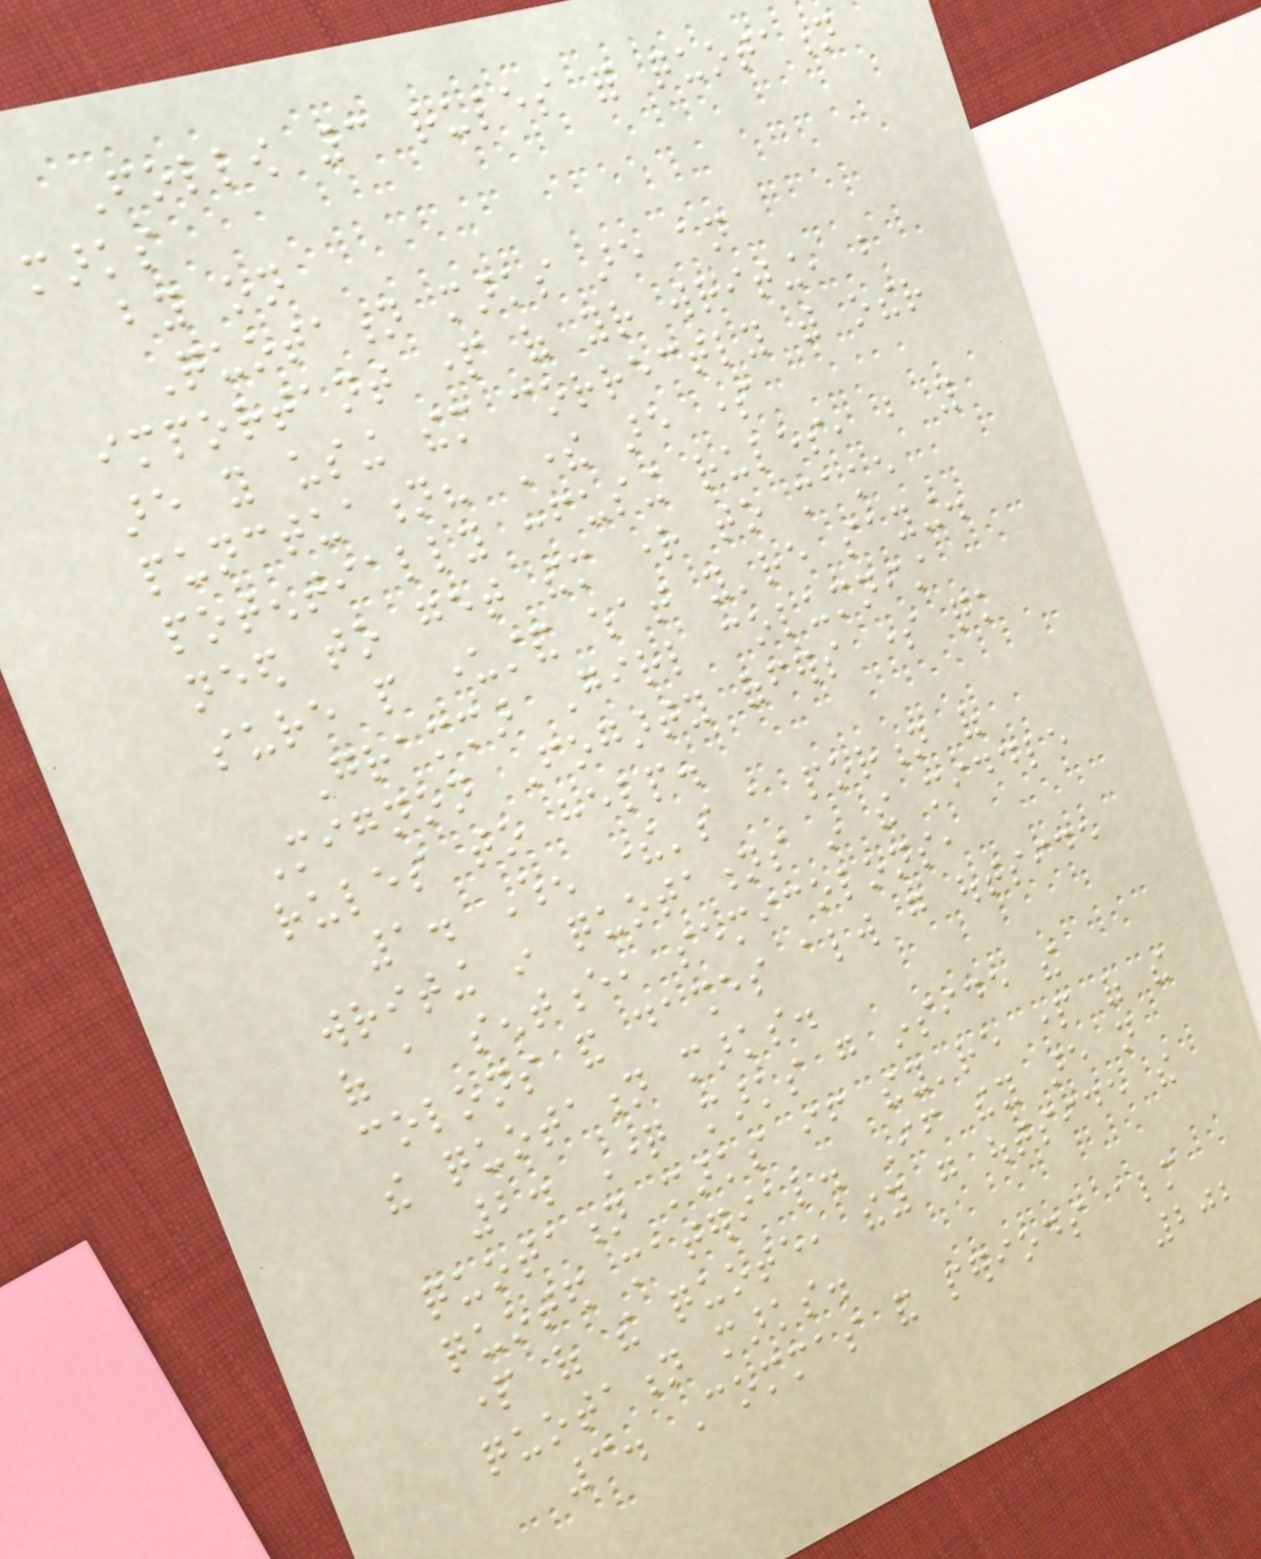Follow 3 rules for quotation
marks
by on
Quotation marks are an
important part of your writing, but
are you using them correctly with other
punctuation? There are some
potentially confusing rules, but you
need to get them right to make
sure people understand what you're saying.
Grammar Girl columnist
Mignon Fogarty offers some quick
rules to help.
1. When there's a portion of
writing in quotations in the middle
of a sentence, semicolons,
colons and dashes always go outside
the quotation marks.
2. Question marks go inside the
quotation marks if they're part of the
quoted material. If they are not
part of the quote, they go outside the
quotation marks.
3. Commas and periods almost
202
